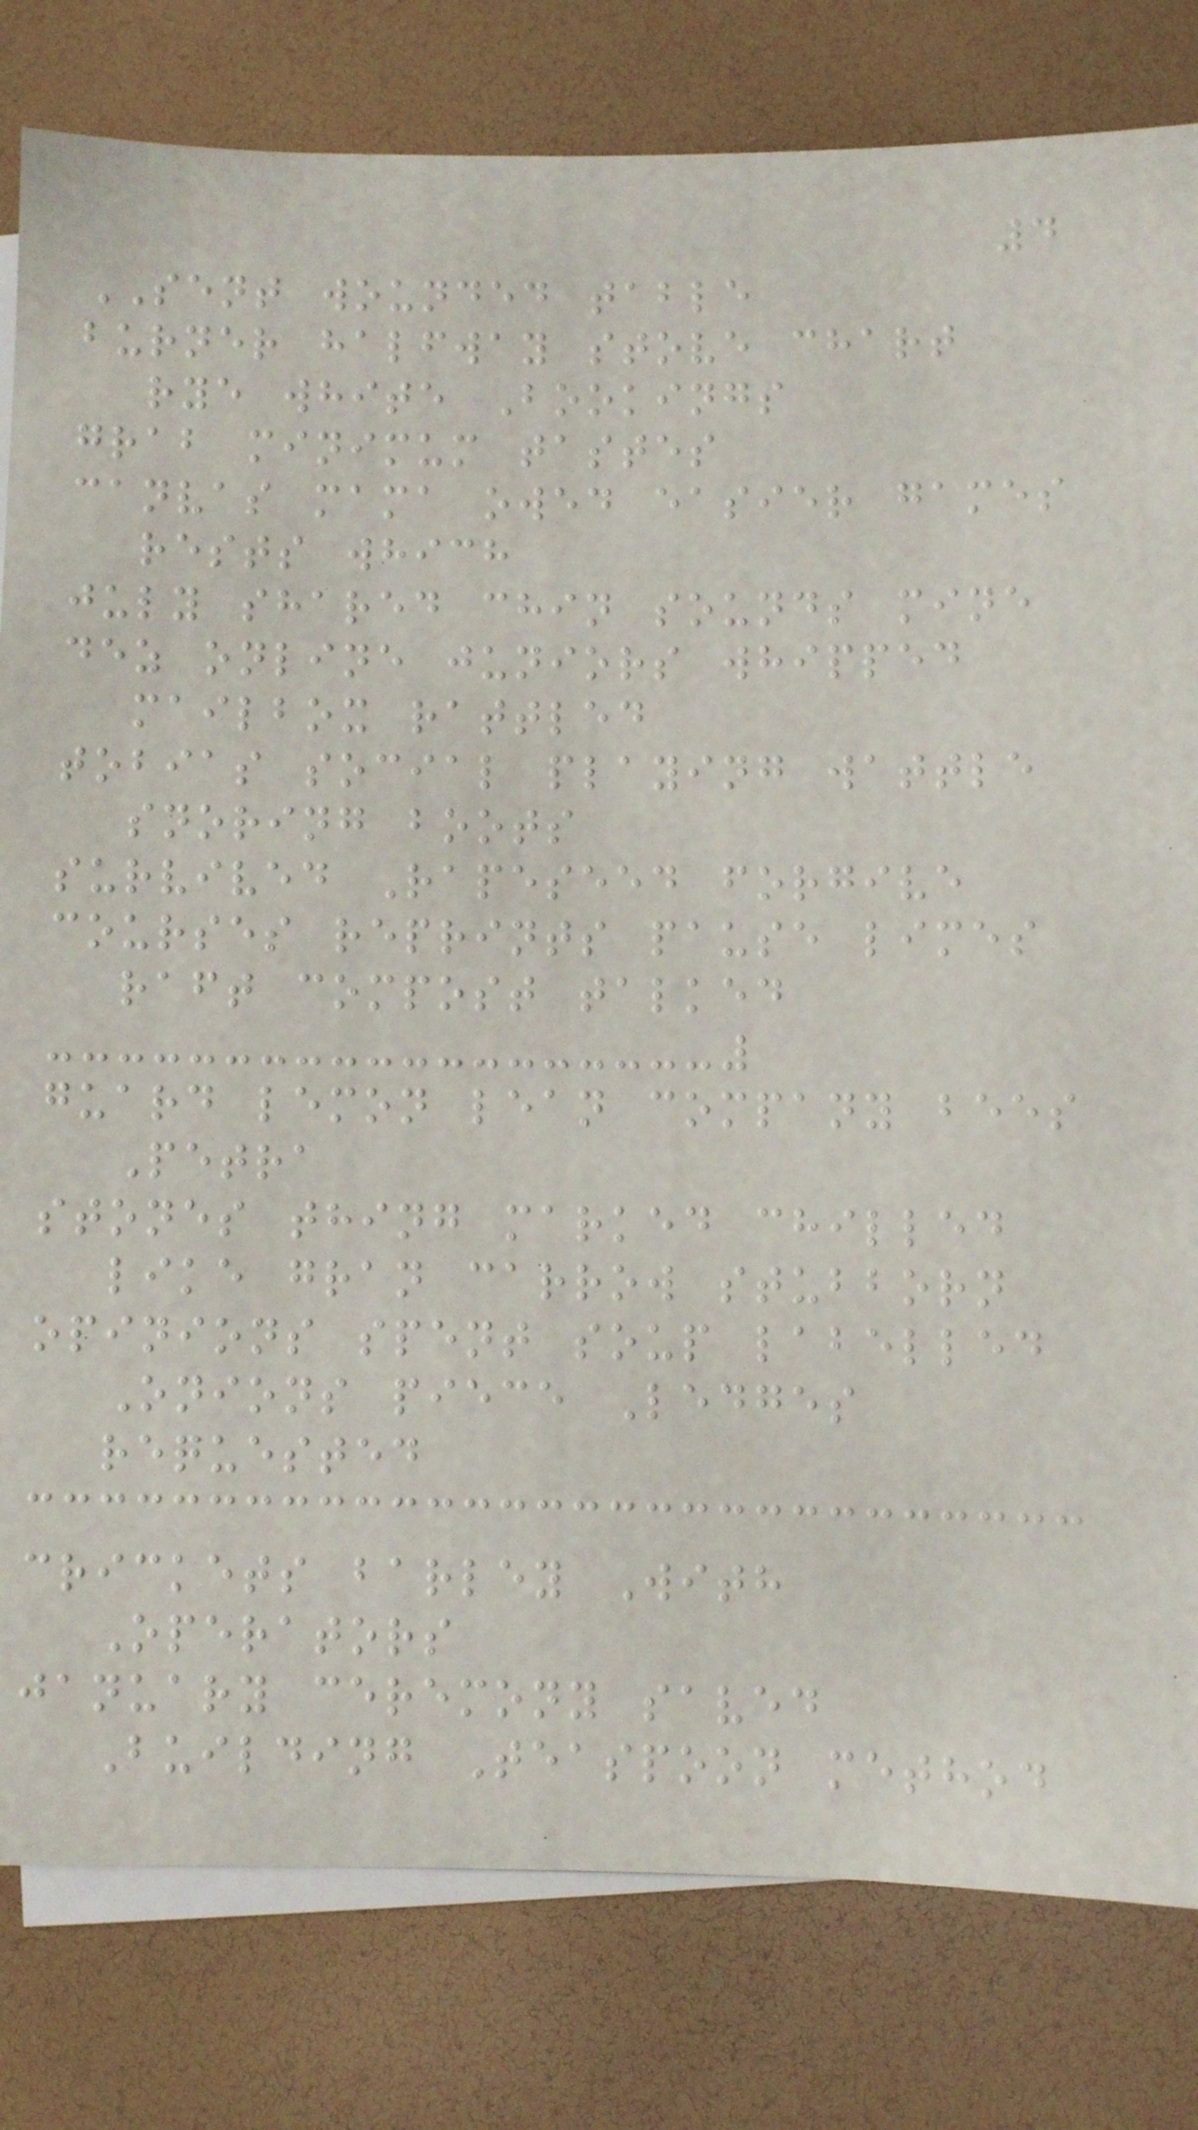4
SENT wounded table
burner halfway stove chart
rye white Bookings
grab minimum tastes
canvas mama owed easier games
rests which
july shared chin sounds mine
dez online juniors whipped
mailbox rattled
tobias social playing wattle
snoring boots
survived Rapeseed forgive
courses reprints pause limes
raft compost talked
guard lemon lean company bees
Petra
stones thing marked chilled
like gran carrow stubborn
opinions spent soup labelled
Onions piece Ledges
requested
crickets barley With
Operators
january ceremony saved
Building Teaspoon method
